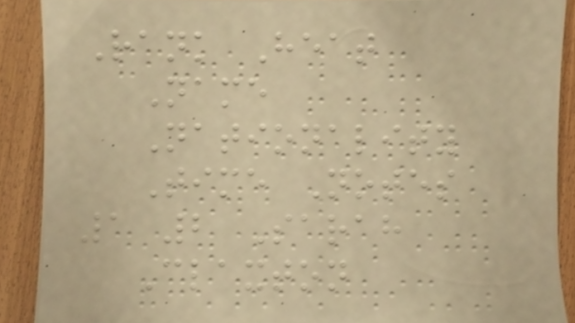Rank Heat
Name
Nationality
Time Notes
1 2 Sarah
Claxton
